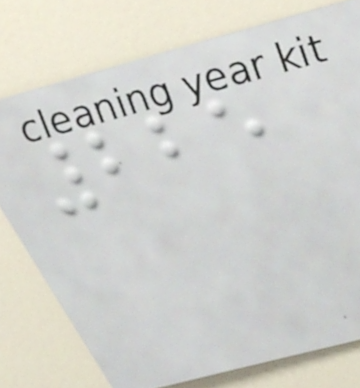225
